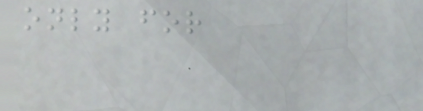only for
